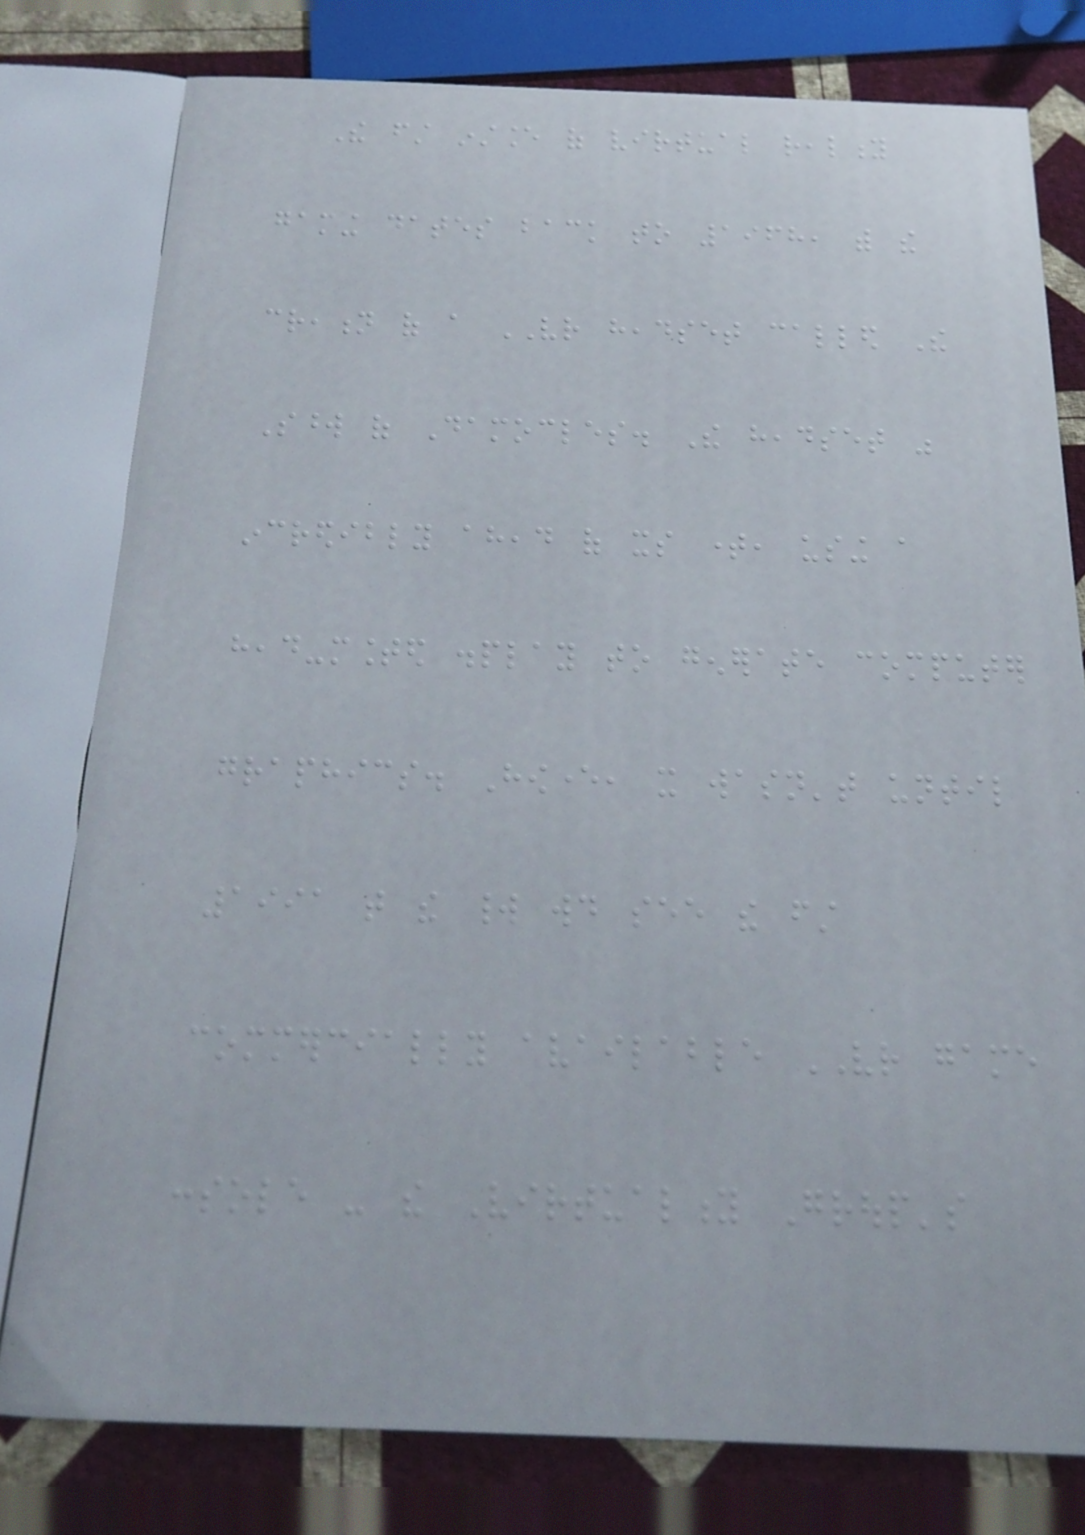The first instance of virtual reality
gaming dates back to 1968, with the
creation of a VR headset called The
Sword of Damocles. The headset was
incredibly ahead of its time, using a
head-mounted display to generate computer
graphics. However, it wasn't until
1991 that the world would see the first
commercially available VR game
console - the Virtuality Group's
